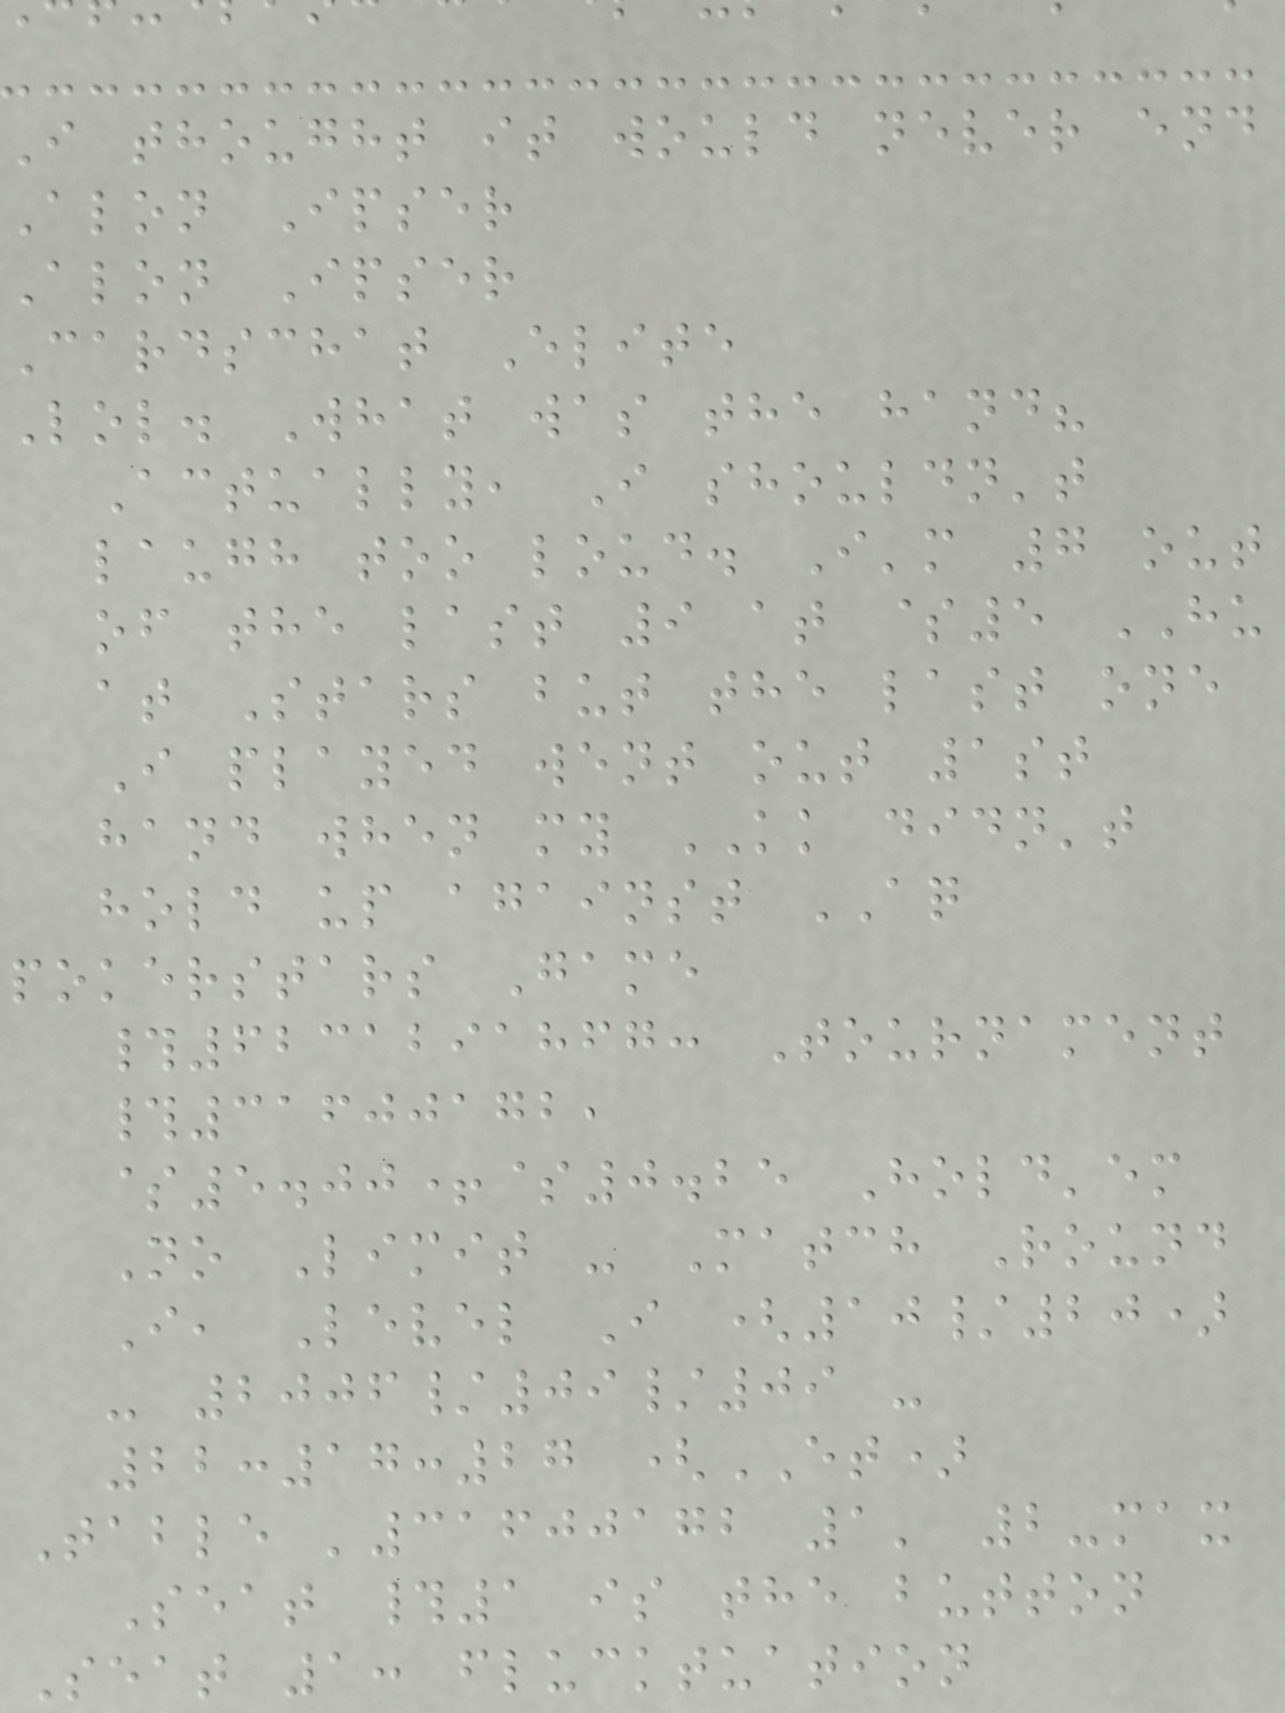I thought it would never end
Alon Ipser
Alon Ipser
Cardschat Elite
Lol. What was the hand?
Actually, I shouldn't
laugh too loud. I'm 7 out
of the last 9 at $5 HU
at Stars but the last one
I played went out 1st
hand when my KK didn't
hold up against AQ
pokerstars Game
#6231291867: Tournament
#31600172,
$5.00+$0.25 Hold'em
No Limit - Match Round
I, Level I (10/20)
- 2006/09/09 -
22:17:27 (ET)
Table '31600172 1' 2-max
Seat #1 is the button
Seat 1: flucktuation
